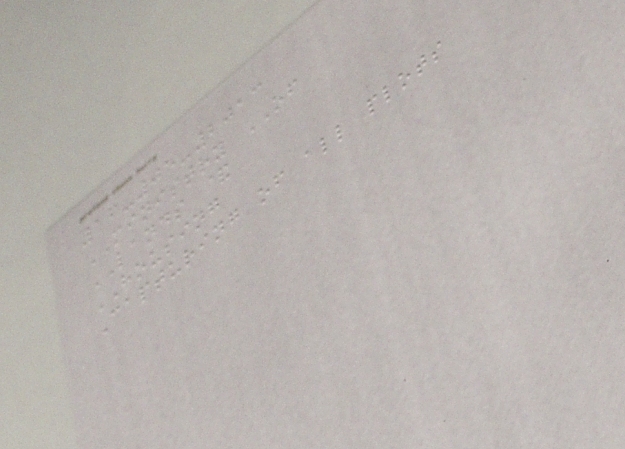16-05-2013
MINISTRY OF
LANDS &
HOUSING
Capturing of all plots
